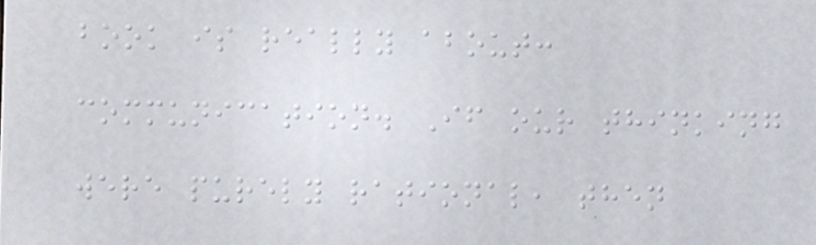book is really about:
communication. If our thinking
were purely rational, then
